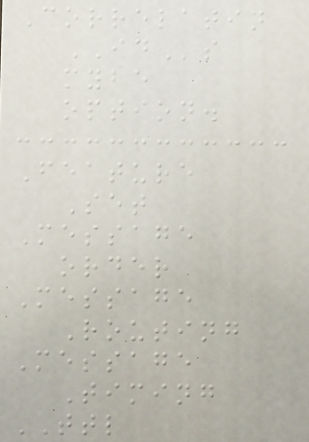Correlatin
IDs
mybe
option.
Feature
Set
Message
order
Message
Routing
Message
Timing
TTL
